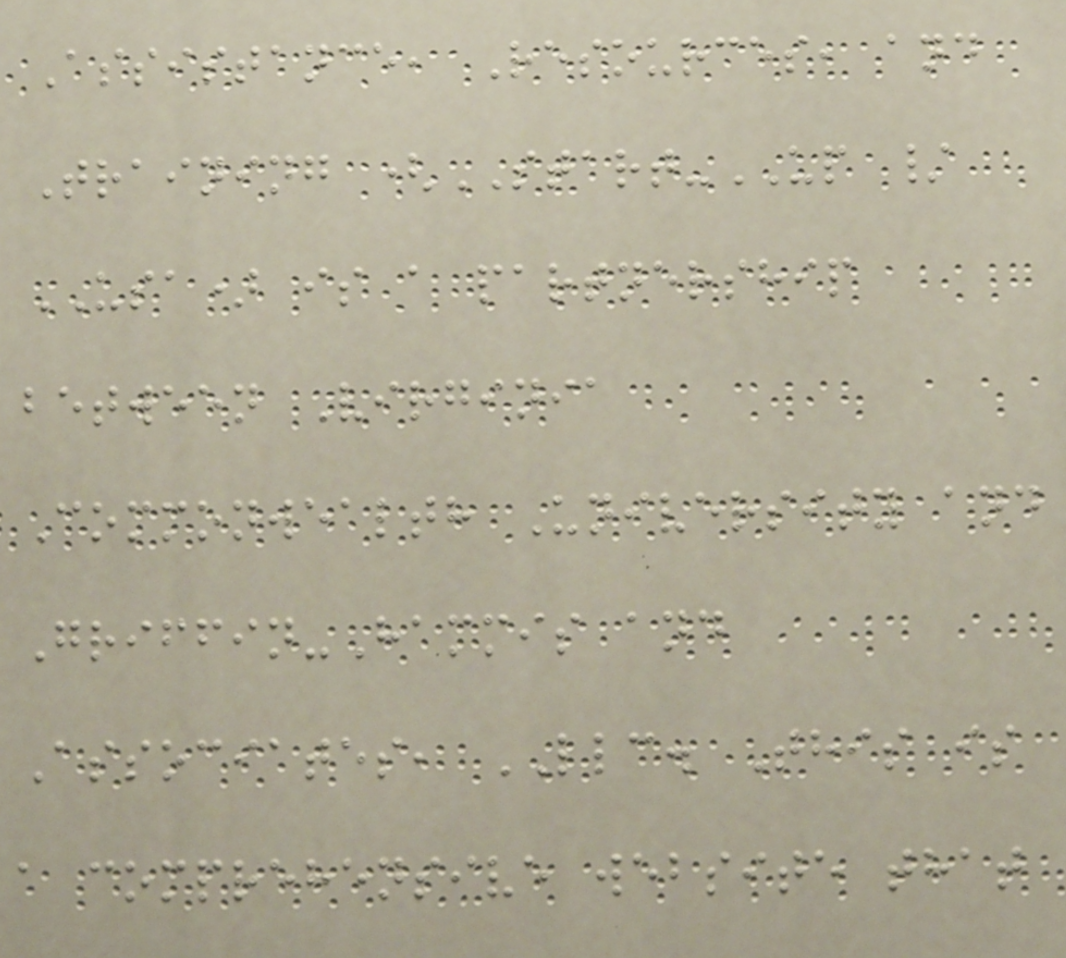Assistance, Resources, and
Training (START-UP /
USA) is a partnership
between Virginia
Commonwealth University and
Griffin-Hammis and
Associates, LLC. This is
a comprehensive website that
